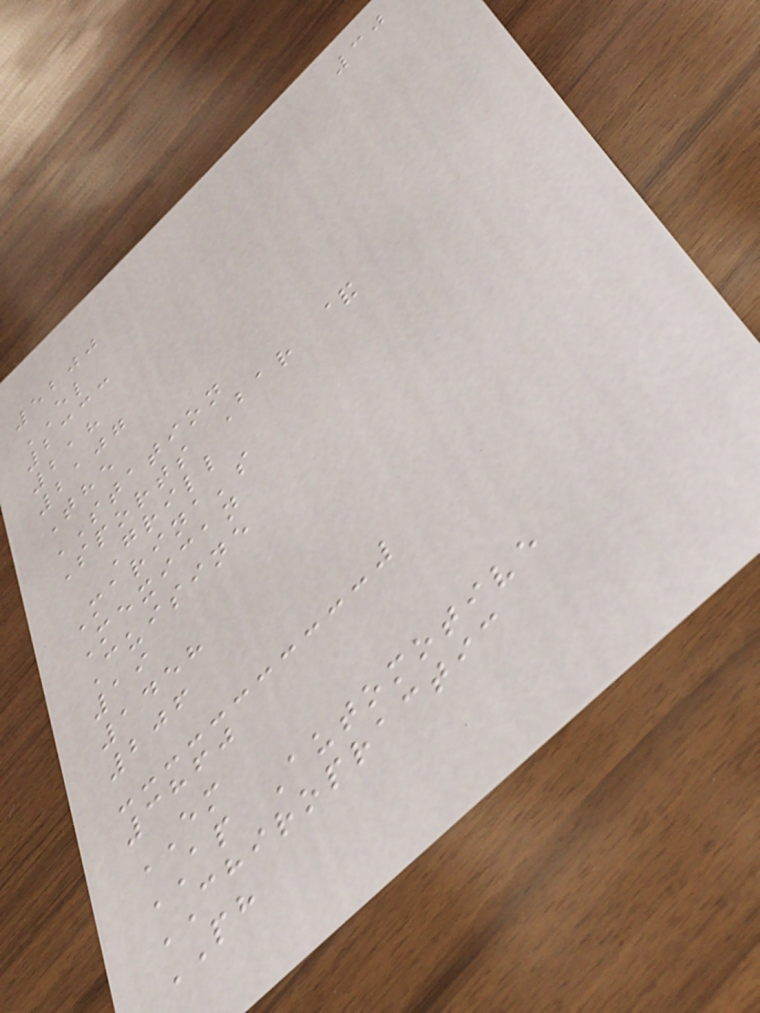30
5200
EL
2333
218
2107
The
STATION
Sports Bar &
Grill
Marina's
Mexican
Cuisine
19
1458
206
3860
EM
AP Automotive
CHIROPRACTIC
PH
